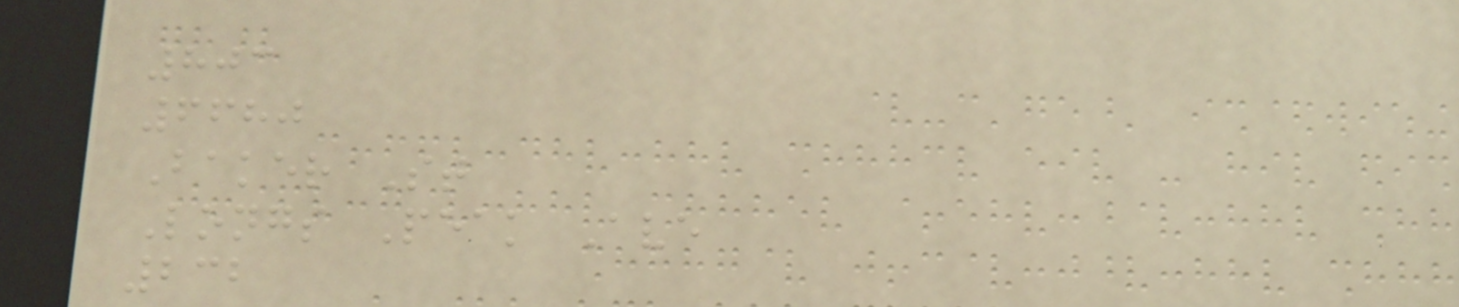803
6680
Baker St
Longs Peak Ave
232
